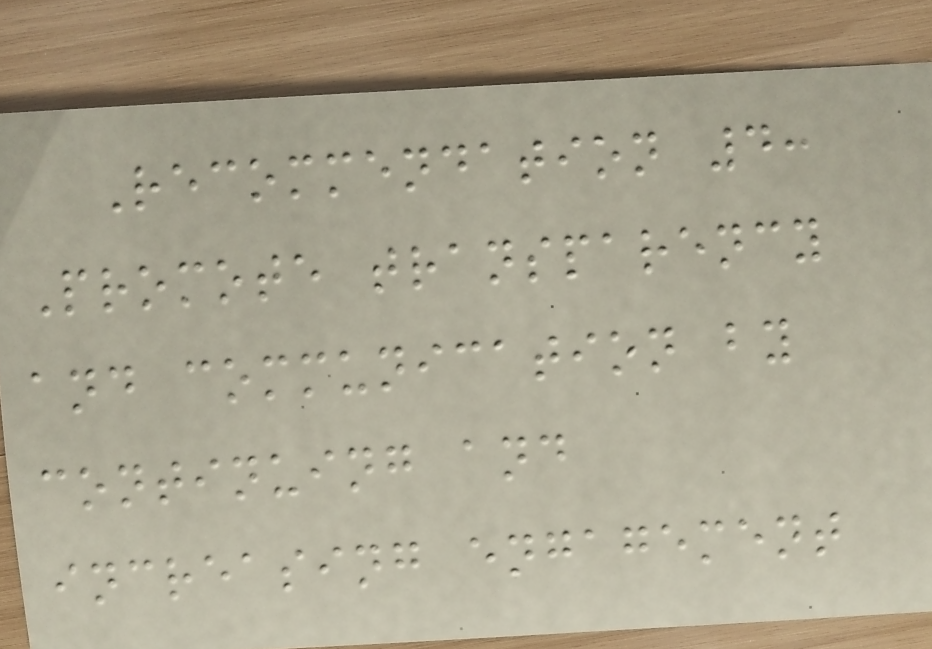Recommendation 4:
Promote transparency
and communication by
continuing and
increasing engagement
